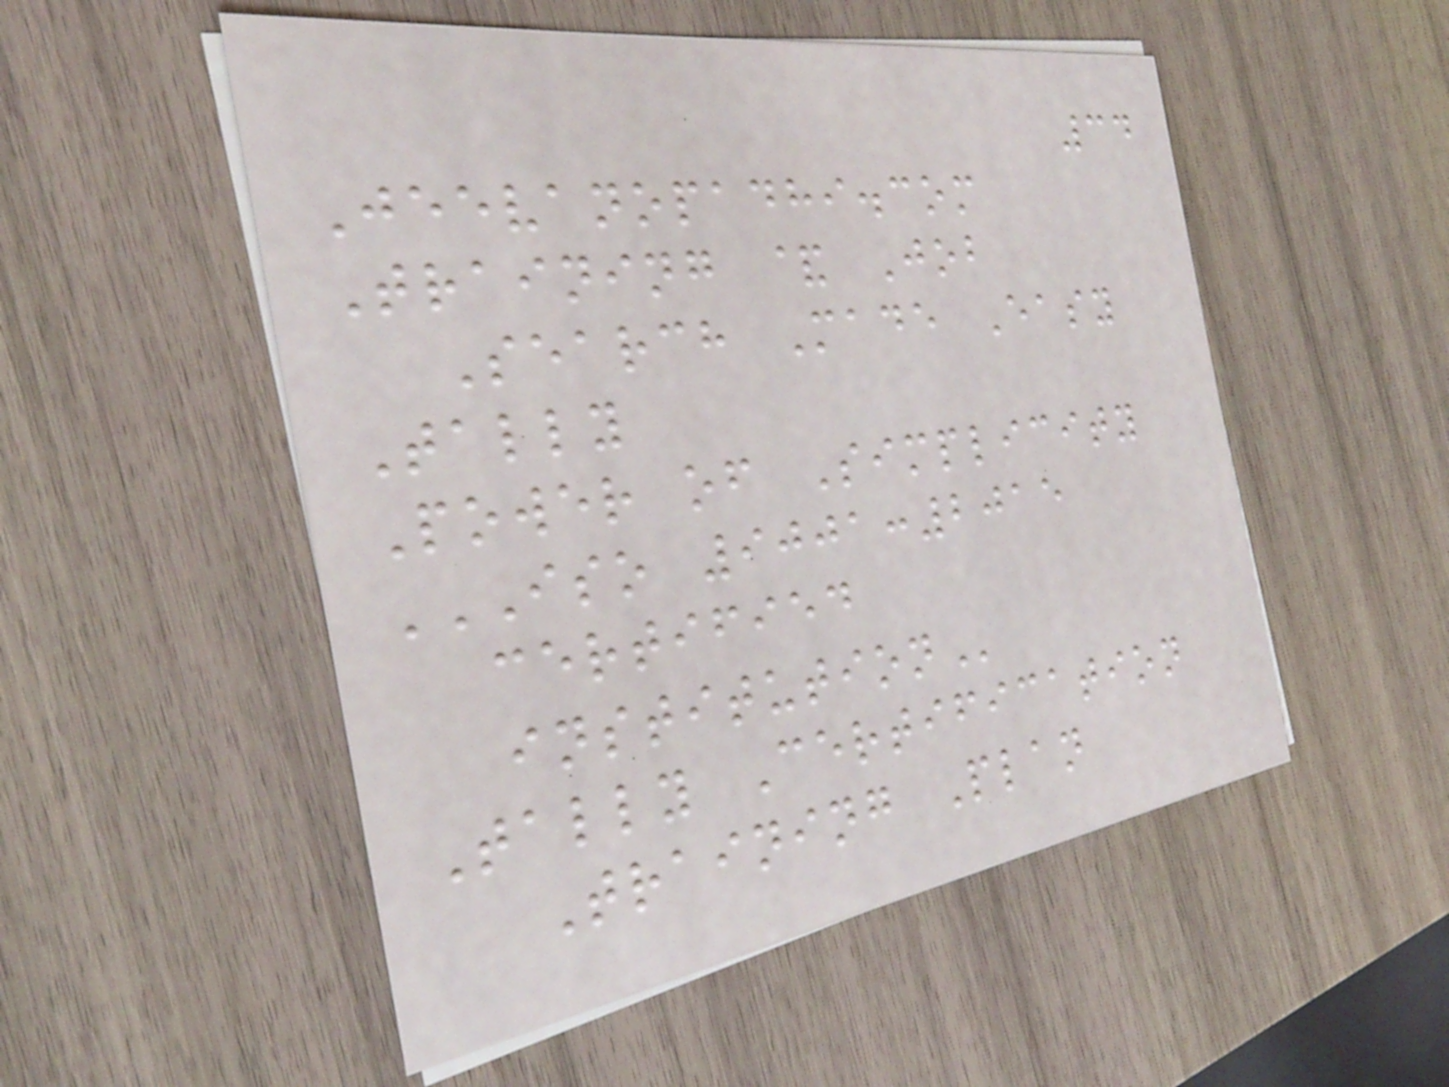34
Jeevanopadhi.com
Training & Job
Search Made Easy
Tally
Power of Simplicity
ISO 9001:2015
CERTIFIED
INSTITUTION
Tally Certification
Training Plan
